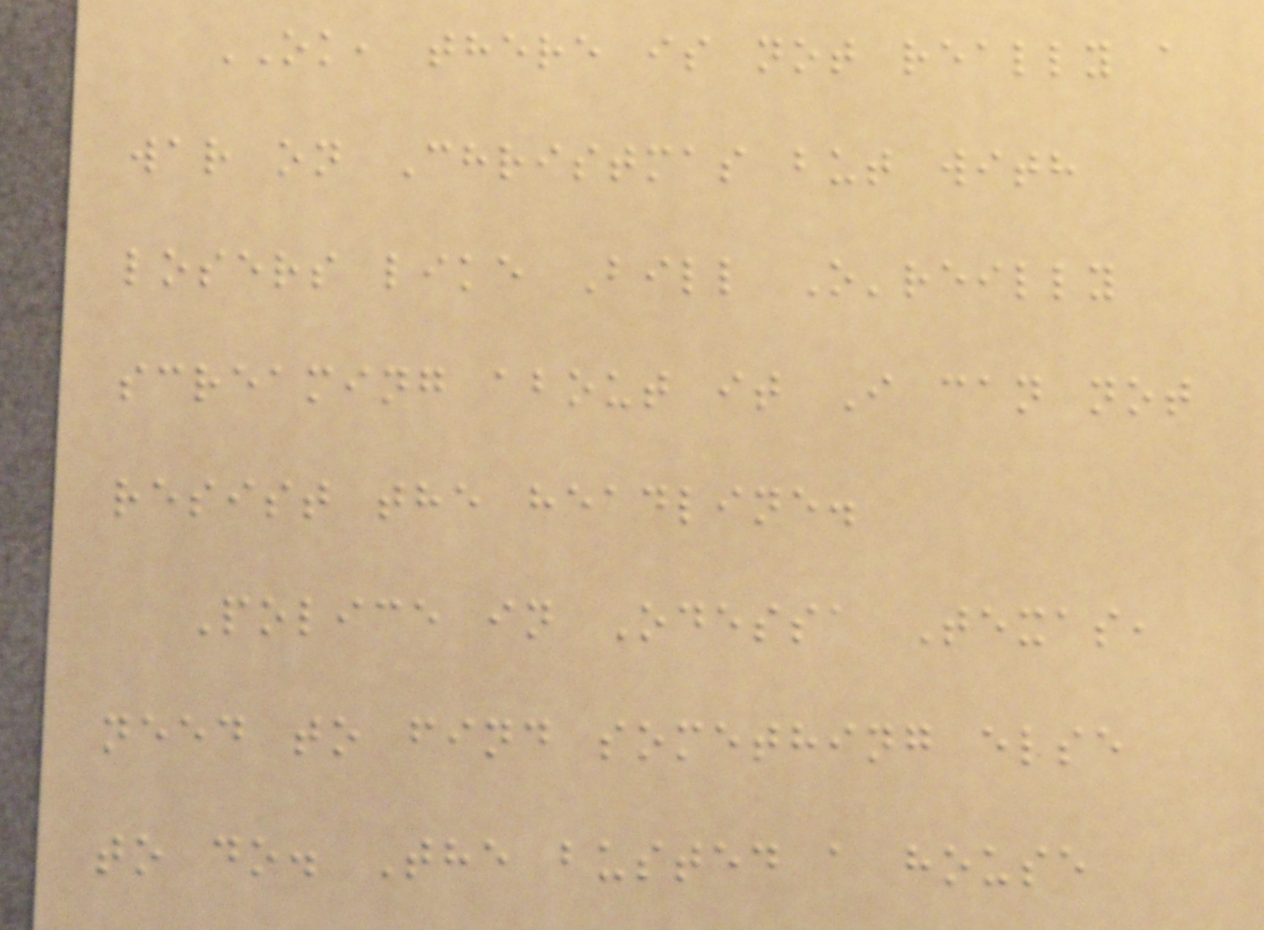OK, there is not really a
war on Christmas but with
losers like Bill O'reilly
screaming about it I can not
resist the headline.
Police in Odessa Texas,
need to find something else
to do. The busted a house
